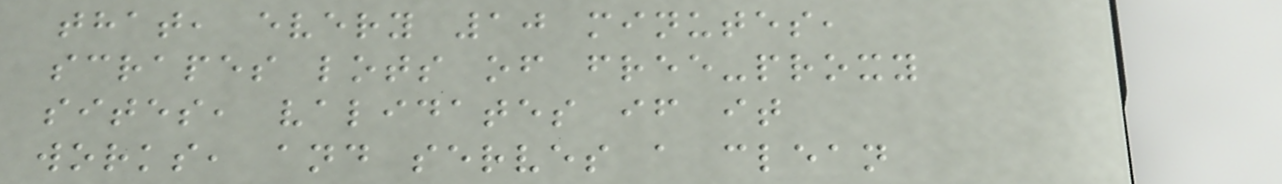that, every 10 minutes,
scrapes lots of free-proxy
sites, validates if it
works, and serves a clean
